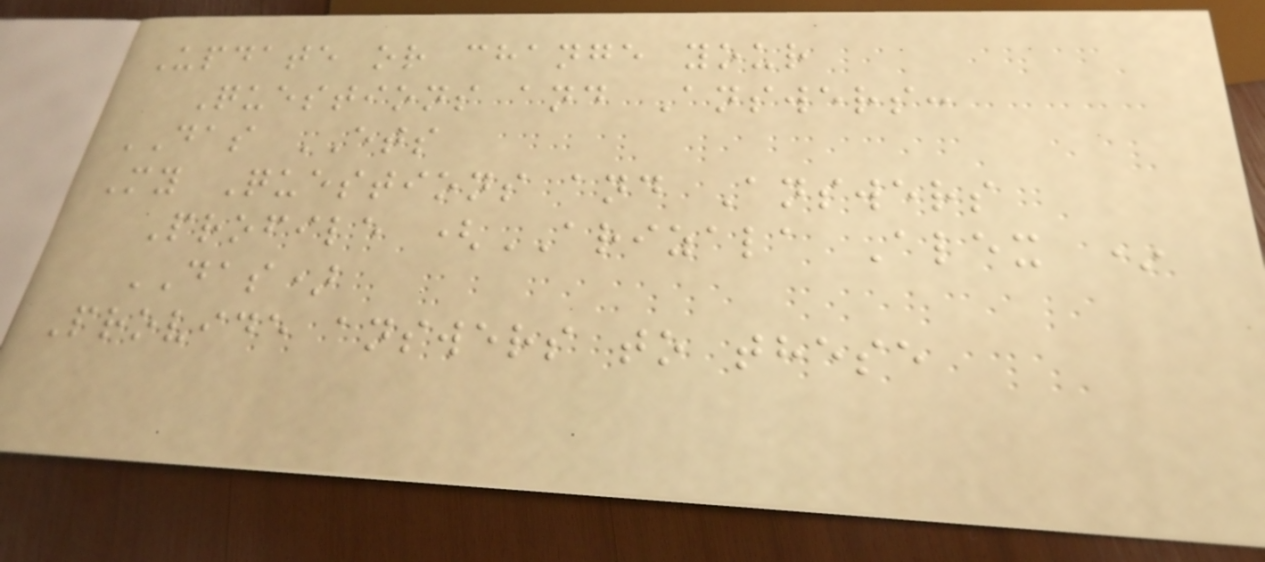Update or change your
Questions and Answers:
DAS ETS
My Questions and Answers
Profile (ARIZALA Alex *
DAS)
Provide answers to these
